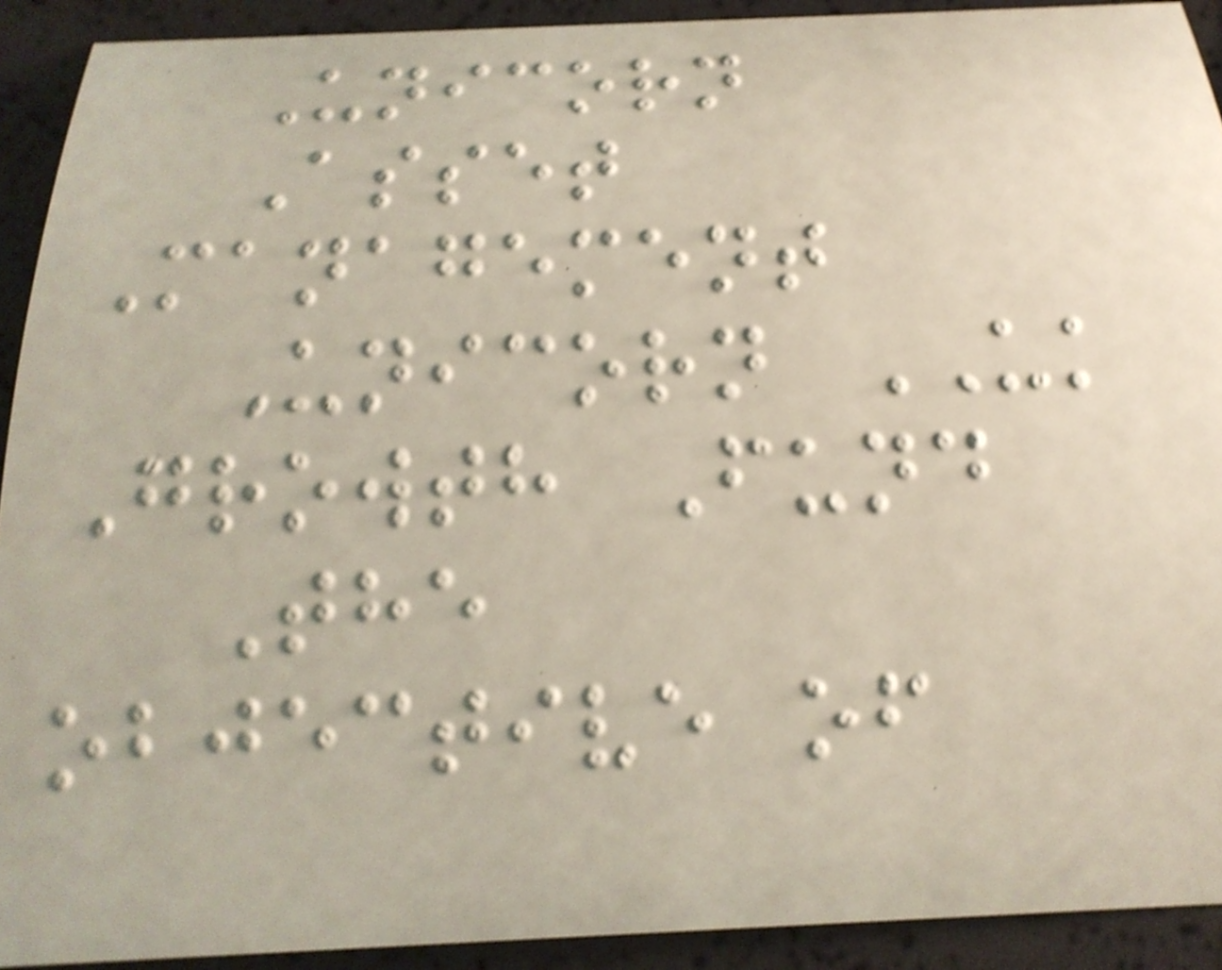Unicorn
Asset
Management
Unicorn UK
Growth Fund
The
objective of
